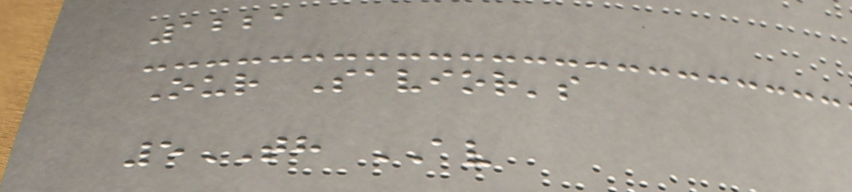1221
Our Savior's
5TH AV
